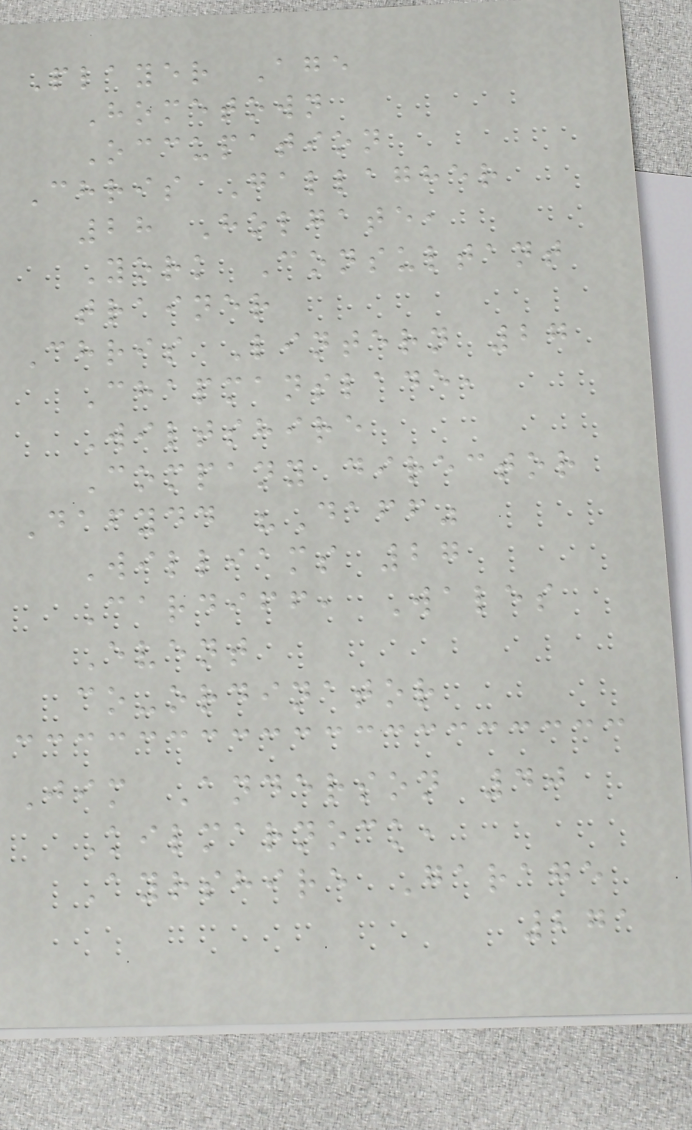Player Age
Hometown
Occupation
Chris Gallagher
28 Holgate,
York Consultant
trainer
Chris Lintern 27
Chapmanslade,
Wiltshire
Company director
Dafydd "Daff"
Williams 27
Cardiff, Wales
Event
co-ordinator
Jim Anderson 40
Kilmarnock,
Ayrshire Garage
271
